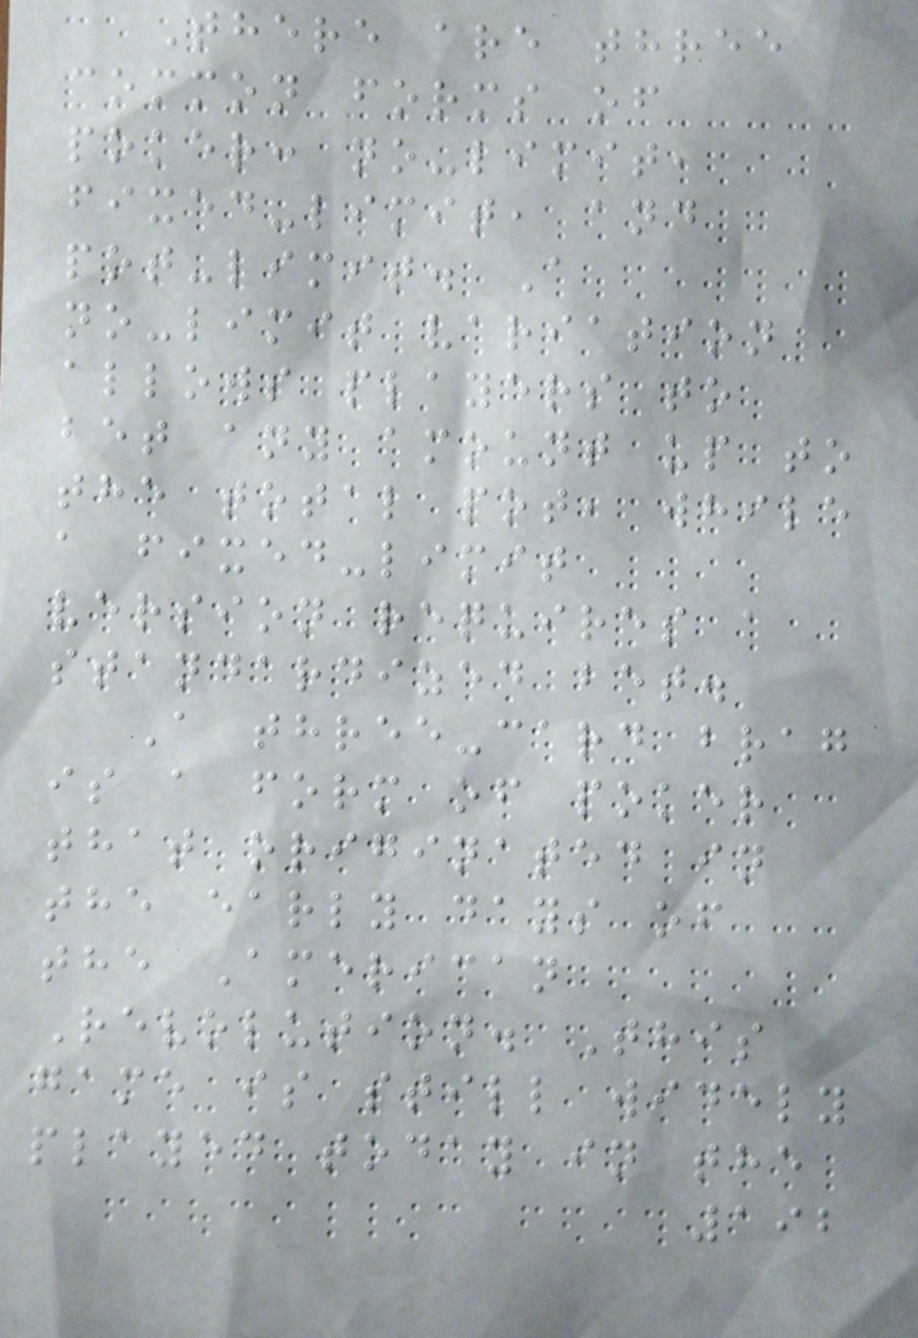There are three
common forms of
poker: no-limit,
fixed-limit, and
pot-limit. A
no-limit variation
allows players to
bet any amount up to
the total pot, while
a fixed-limit
version requires a
standardized bet.
A three-card brag
is a form of poker
that originated in
the early days of
the American
Revolution. This
game is still widely
played today in the
192
